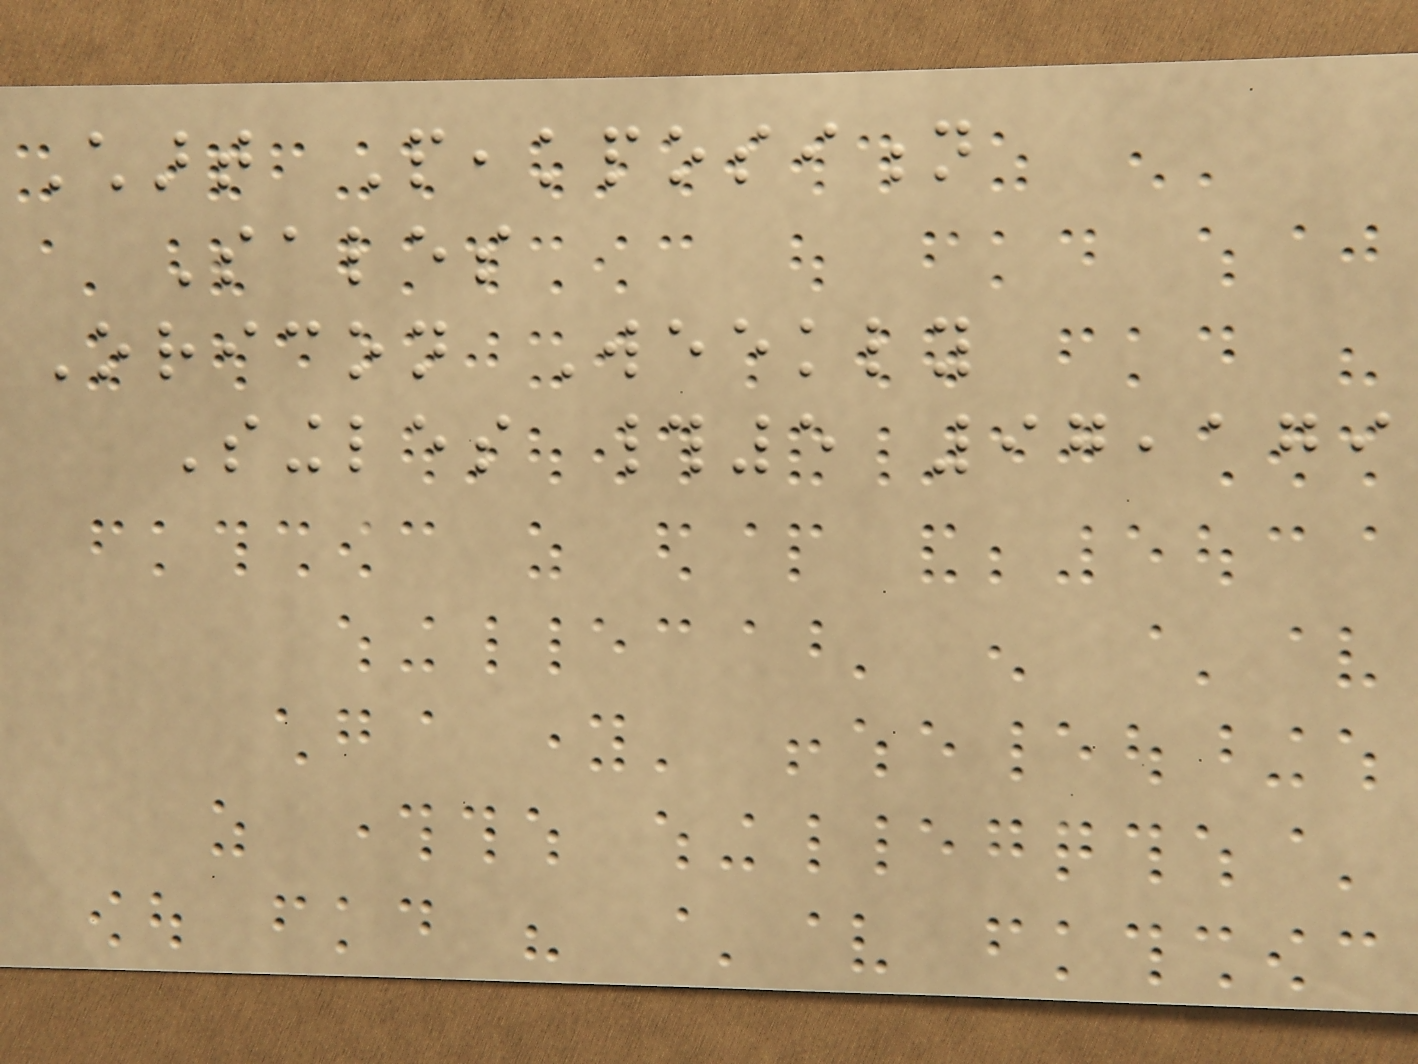Chart Peakposition
Sales
Oricon Weekly
Singles #5 97,179
